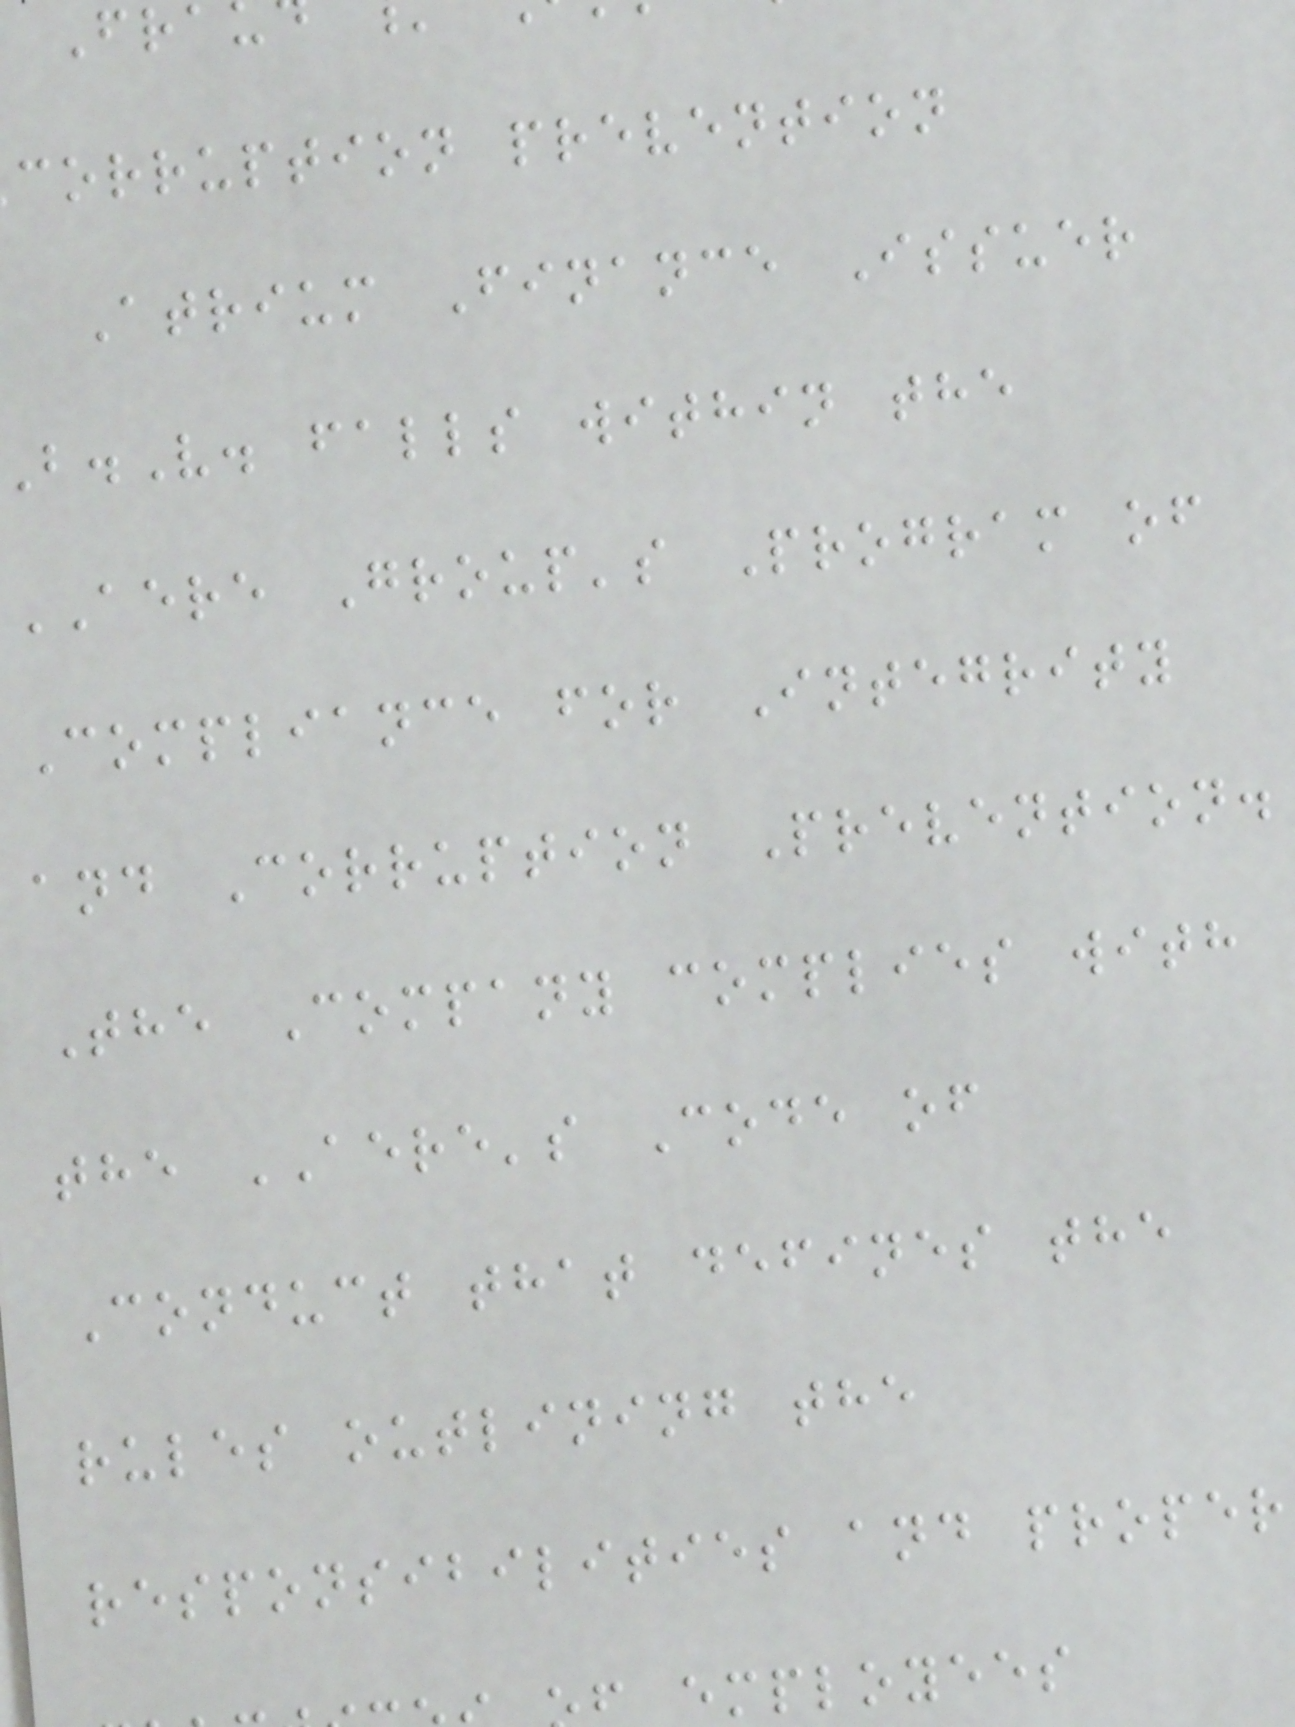corruption prevention
Atrium Finance Issuer
.V. falls within the
AERE Group's Program of
Compliance for Integrity
and Corruption Prevention.
The Company complies with
the AERE's Code of
Conduct that defines the
rules outlining the
responsibilities and proper
employees
